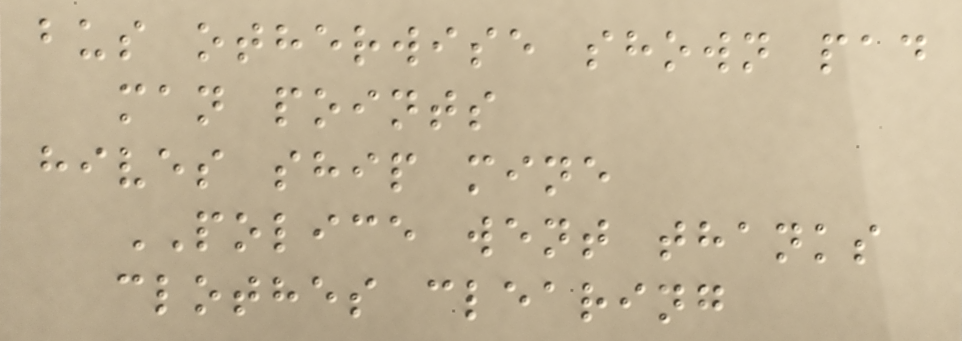bus otherwise shown pad
man points
hives ship mine
POLICE went thanks
clothes clearing
